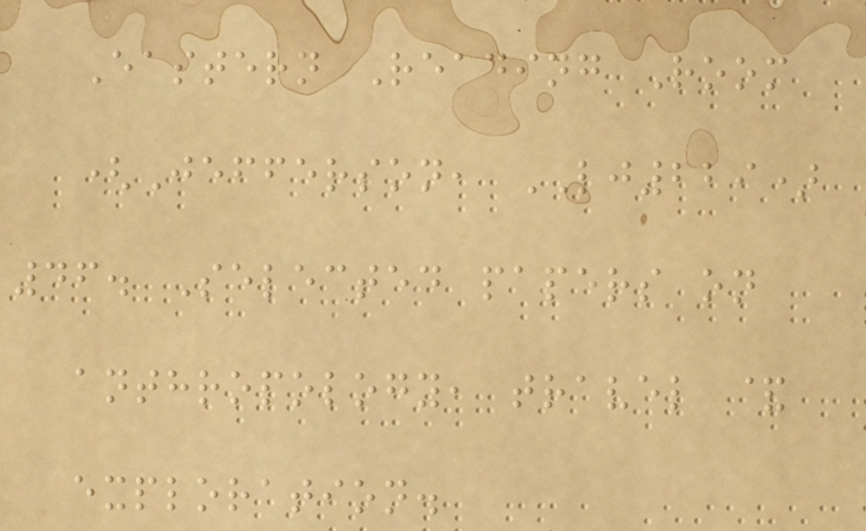Eastern Reading Room
(Jefferson, LJ229)
46. Selected papers on
anthropology, travel &
exploration.
